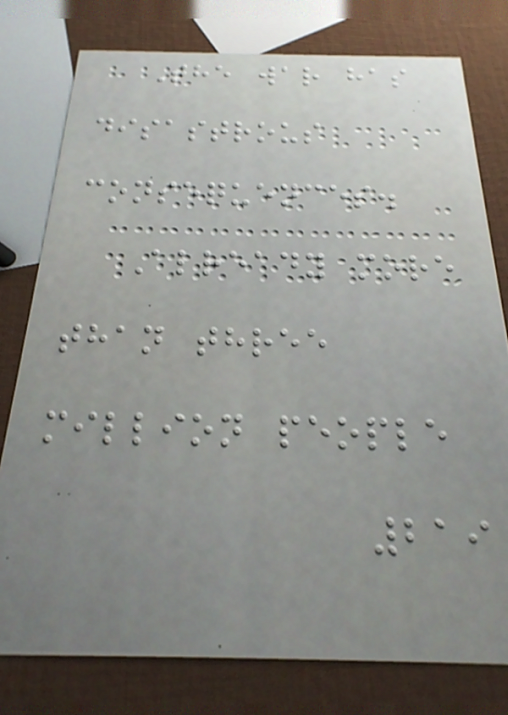The war has
disastrous
consequences.
Already more
than three
million people
219
